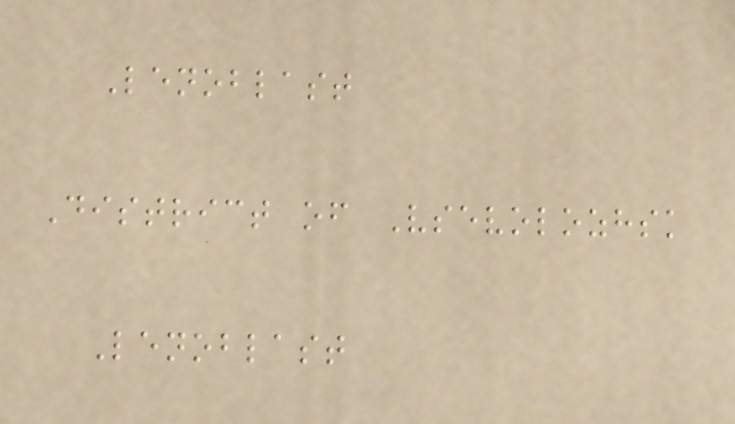Lenoblast
District of Vsevolozhsk
Lenoblast
